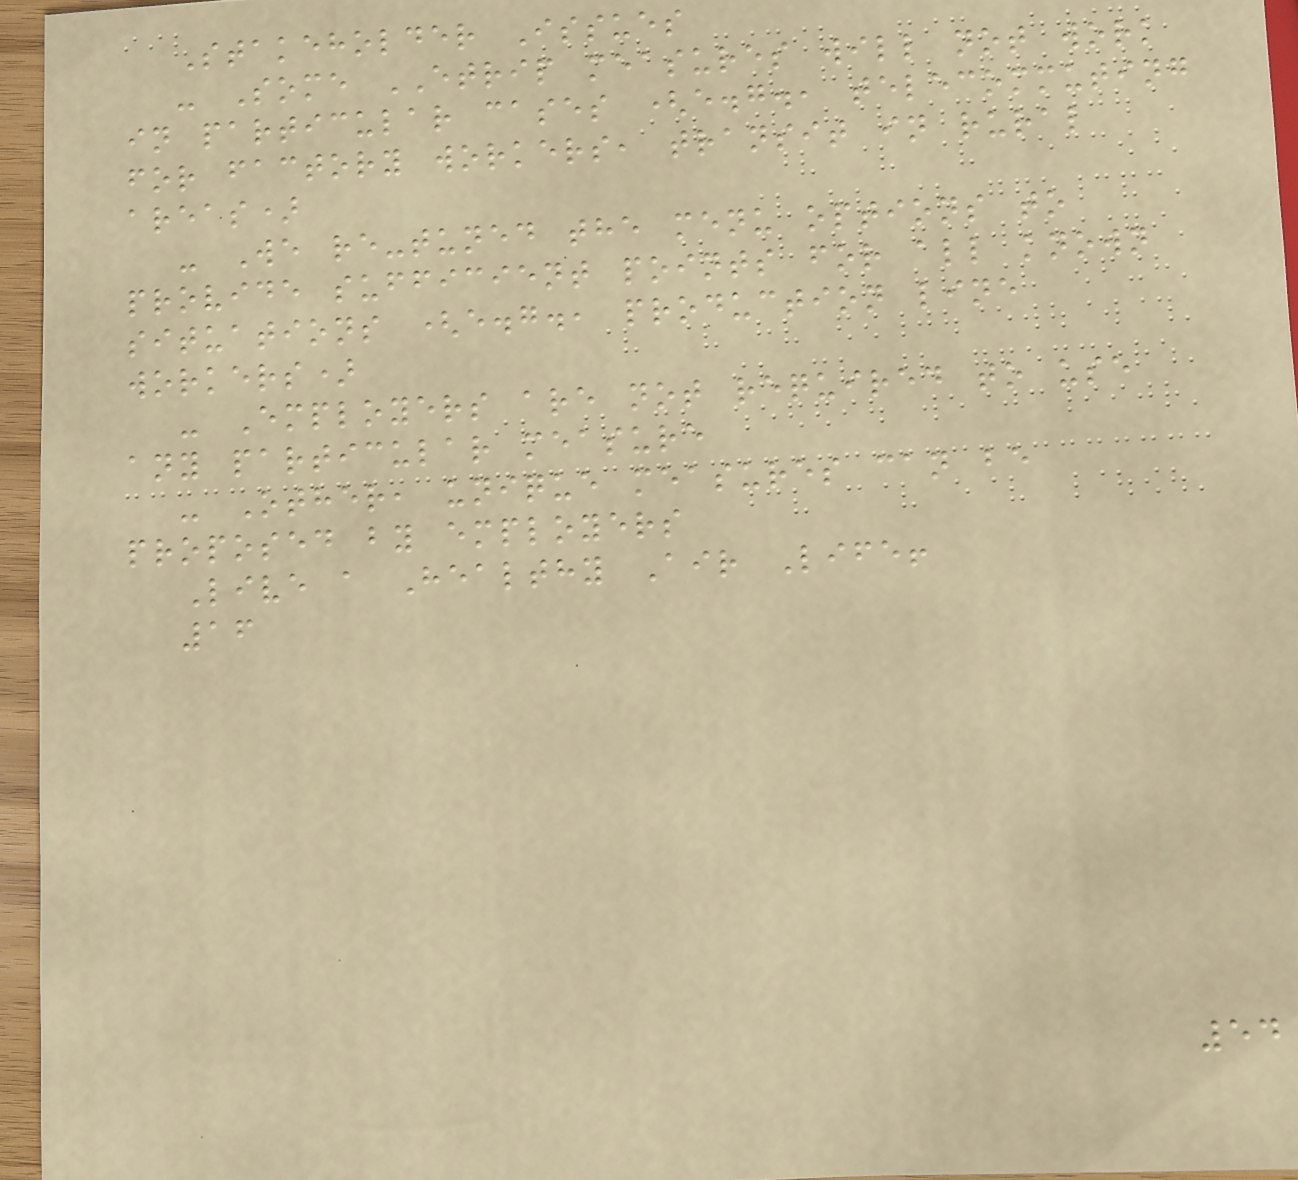Stakeholder Issues
- Some ETRIP measures will not work
in particular cases (e.g., telecommuting
for factory workers, transit in rural
areas)
- We re-tuned the menu options to
provide sufficient points for all known
situations (e.g., production line
workers)
- Employers are not required to use
any particular measure
- Other, unique measures can be
proposed by employers
Live a Healthy Air Life!
16
54
